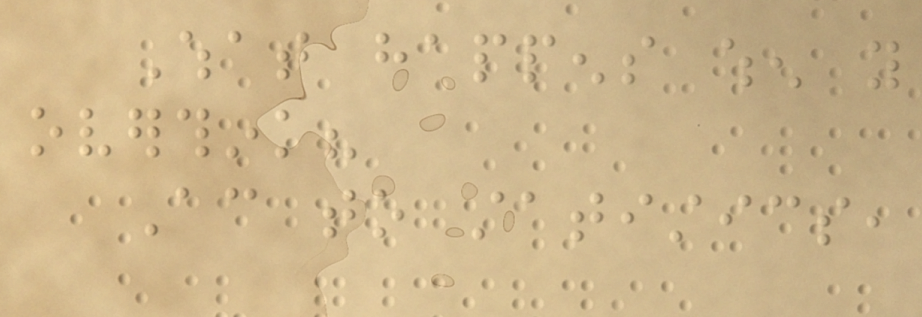What happens when you
overthink?
According to statistics,
